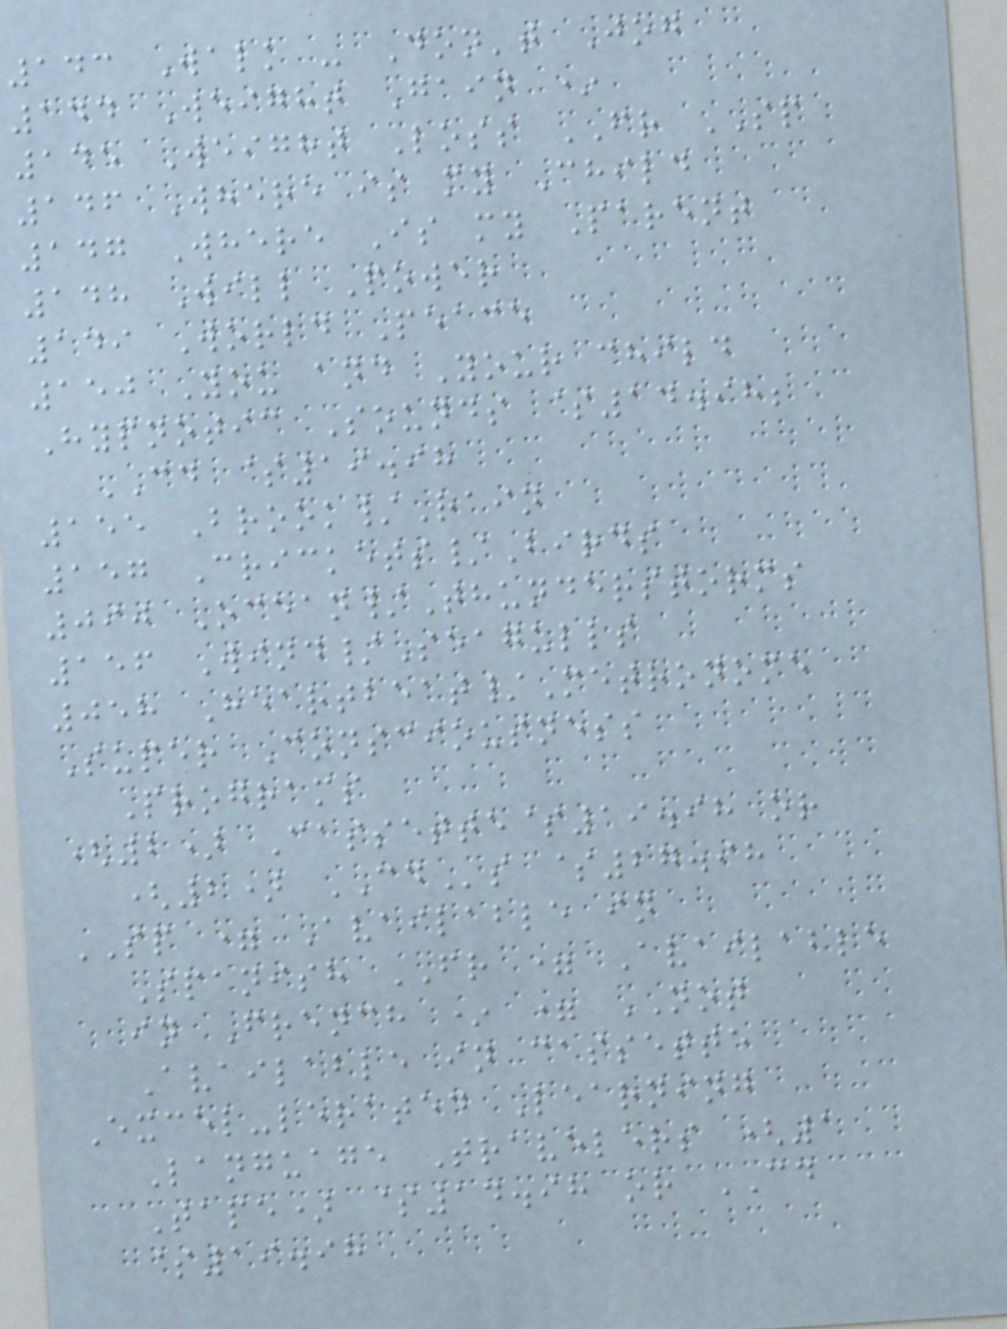143 Walk - Don't Jog
144 Weight Gain *
145 Weight Loss FR SP
146 Where is my Child
147 Where Is my Parent
148 Will Power
149 World Peace
150 You and Your child
Hypnotic Sounds $14.98;
CD $19.98
155 Brook/Rain
157 Crickets/Birds
090 Ocean/Thunderstorms
156 Wind/Seagulls
058 Heartbeat/Metronome
Super Consciousness
Programs
(2) Cassette$19.98 or
(2) CDs $27.98
SP = Available in
Spanish FR = Available
in French * = NOT
Available in cassette
Excel-lerated Learning
Language Travelers (1
Tape) $14.98 or CD
$19.98
